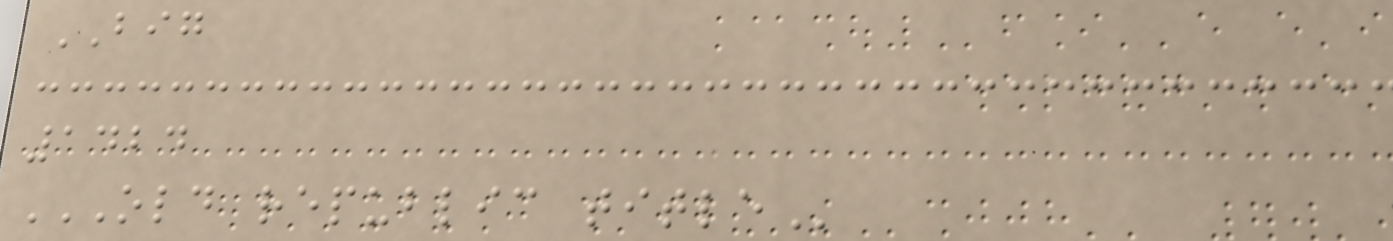BIG
1424
OLD REPUBLIC TITLE
